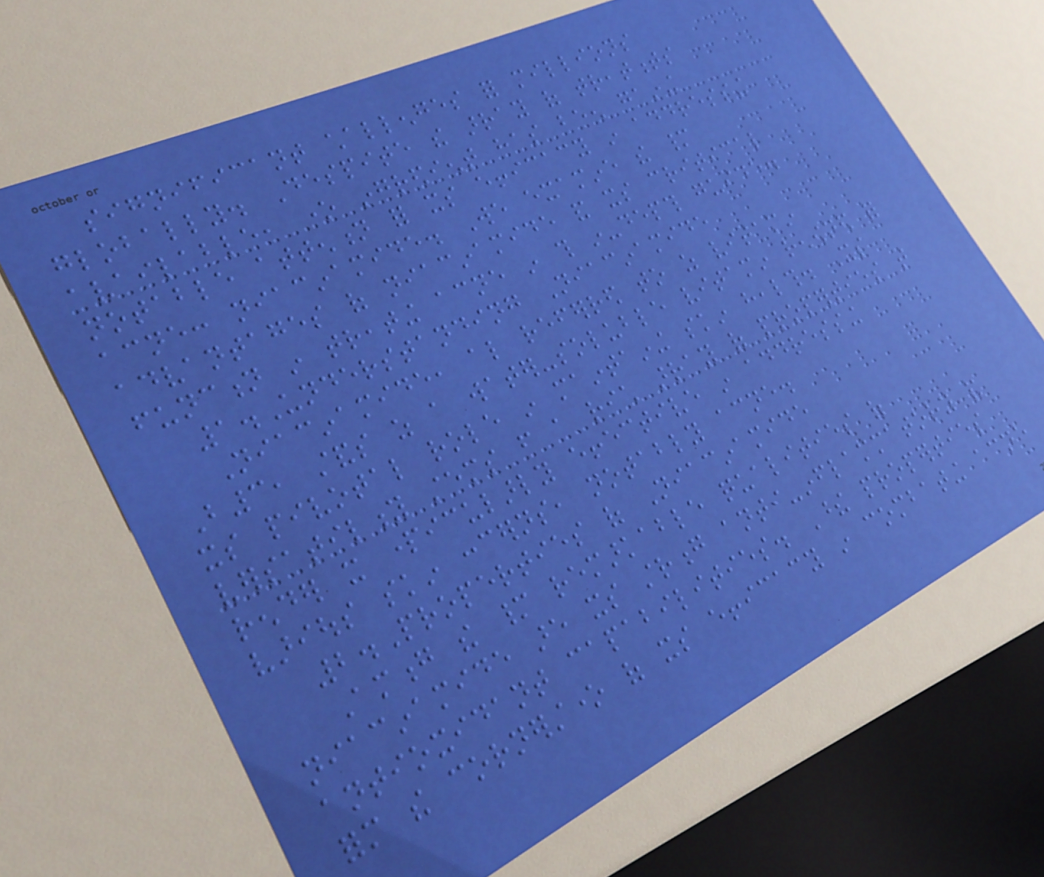significant challenges for millions
globally. Despite the array of treatments
available, one ingredient has been gaining
notable attention for its efficacy in addressing
acne: niacinamide. We examine the many
advantages of niacinamide and its critical
function in treating acne in this in-depth guide.
1.Understanding Niacinamide
Niacinamide, also referred to as vitamin
B3, stands as a water-soluble vitamin renowned for
its pivotal role in maintaining skin health. Its
versatility stems from a rich array of properties that
render it particularly effective in addressing
various skin concerns, notably acne.
2.Properties of Niacinamide
Among the many remarkable qualities of
niacinamide are its strong anti-inflammatory and
antioxidant capabilities. These properties
form the cornerstone of its efficacy in combating acne
